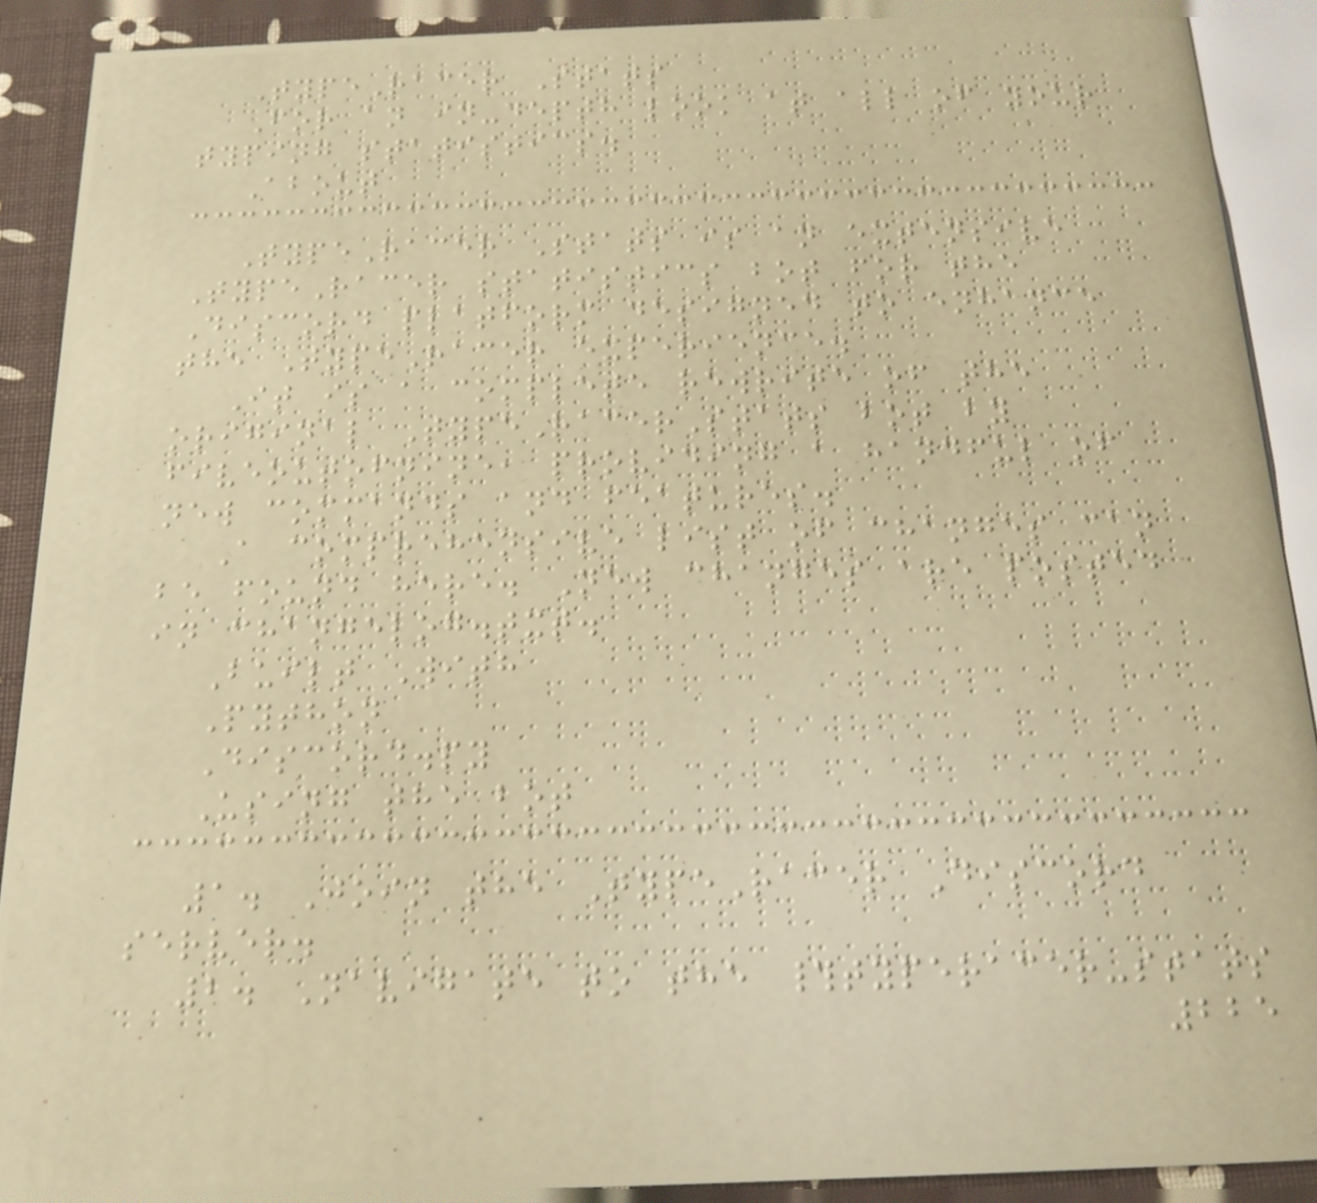TypeRacer Stats
For an in-depth look at all of your
typing statistics.
About
TypeRacer Stats is an extensive
TypeRacer statistics bot for the
Discord platform designed to enhance
the TypeRacer experience.
It is a complete rewrite of the
original TypeRacerStats bot by
fiveoutofnine, providing a handful of
new commands and features.
A comprehensive list of changes can
be found here. New changes are posted
in changelog.txt.
Built With
Python
Discord.py
Using the bot
1. Join the TypeRacer Discord
server.
2. Navigate to the #typeracer-stats
225
